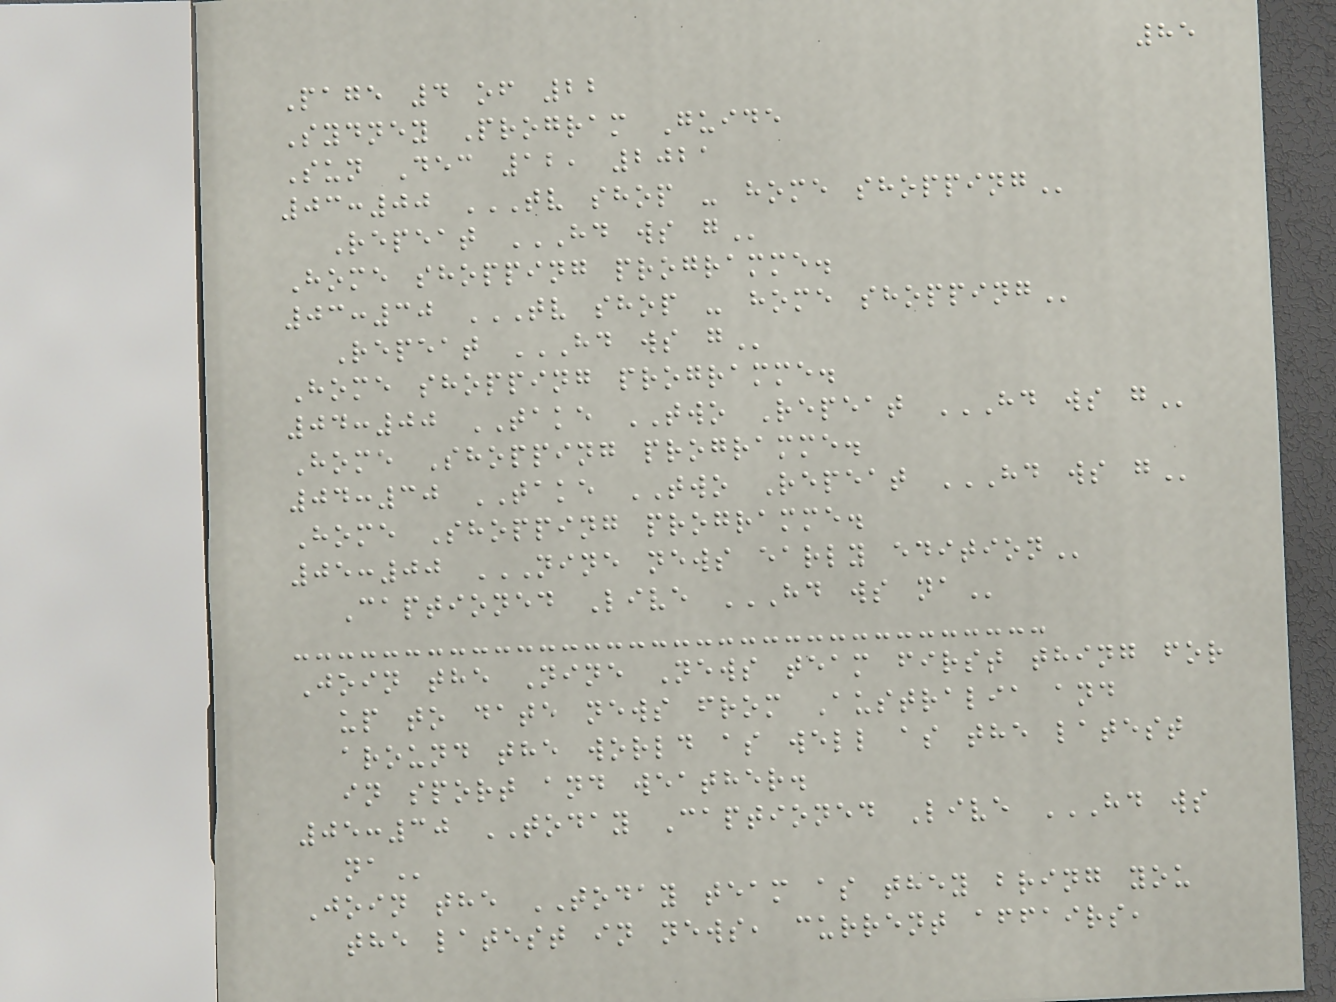85
Page 4 of 22
Sydney Program Guide
Sun Dec 12, 2021
03:00 TV SHOP - HOME SHOPPING
Repeat HD WS G
Home shopping programme.
03:30 TV SHOP - HOME SHOPPING
Repeat HD WS G
Home shopping programme.
04:00 TAKE TWO Repeat HD WS G
Home Shopping programme.
04:30 TAKE TWO Repeat HD WS G
Home Shopping programme.
05:00 NINE NEWS EARLY EDITION
Captioned Live HD WS NA
Join the Nine News team first thing for
up to date news from Australia and
around the world as well as the latest
in sport and weather.
05:30 TODAY Captioned Live HD WS
NA
Join the TODAY team as they bring you
the latest in news, current affairs,
